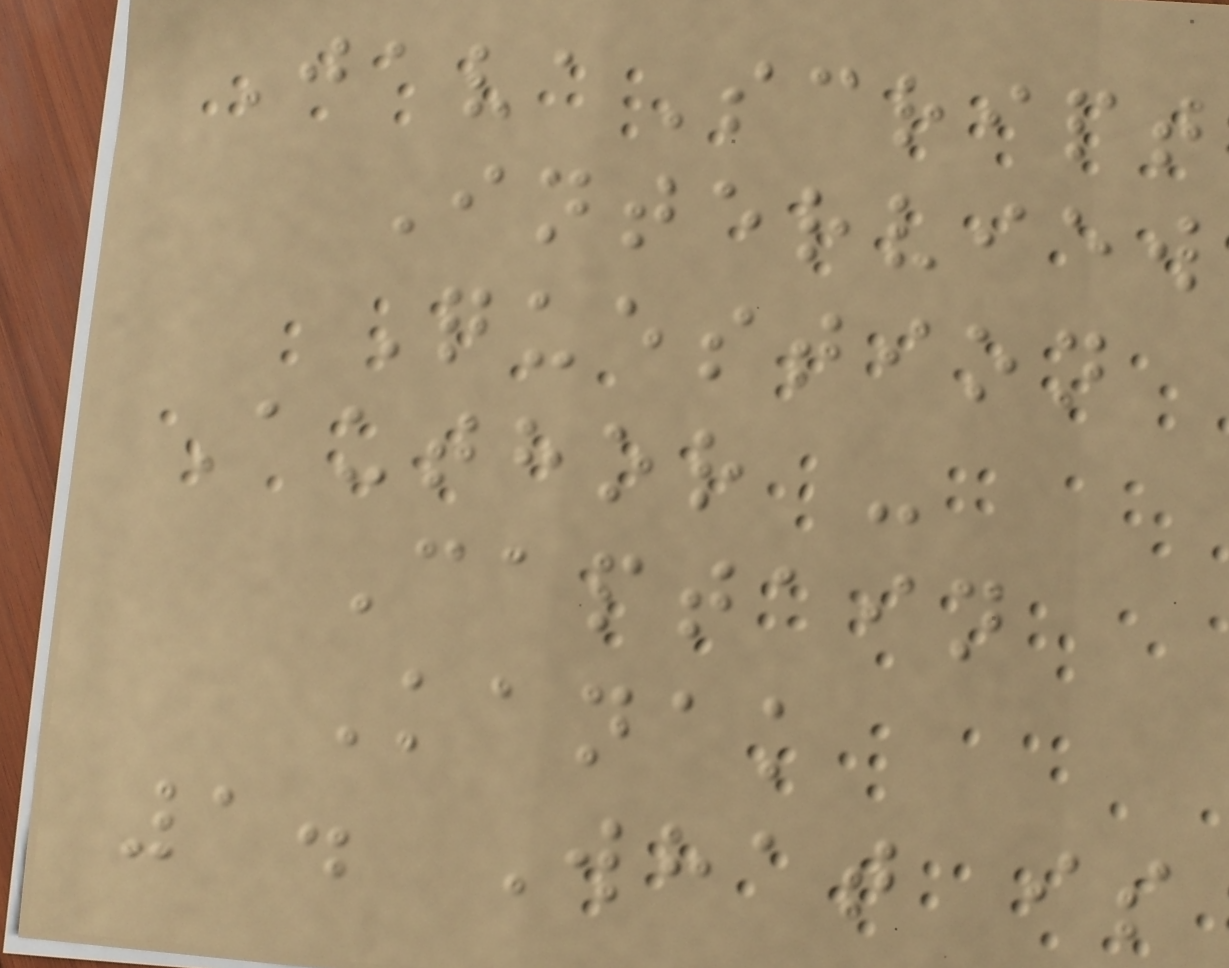JavaScript
Interview
Question
Author -
Captain
Kanak
1. What is
